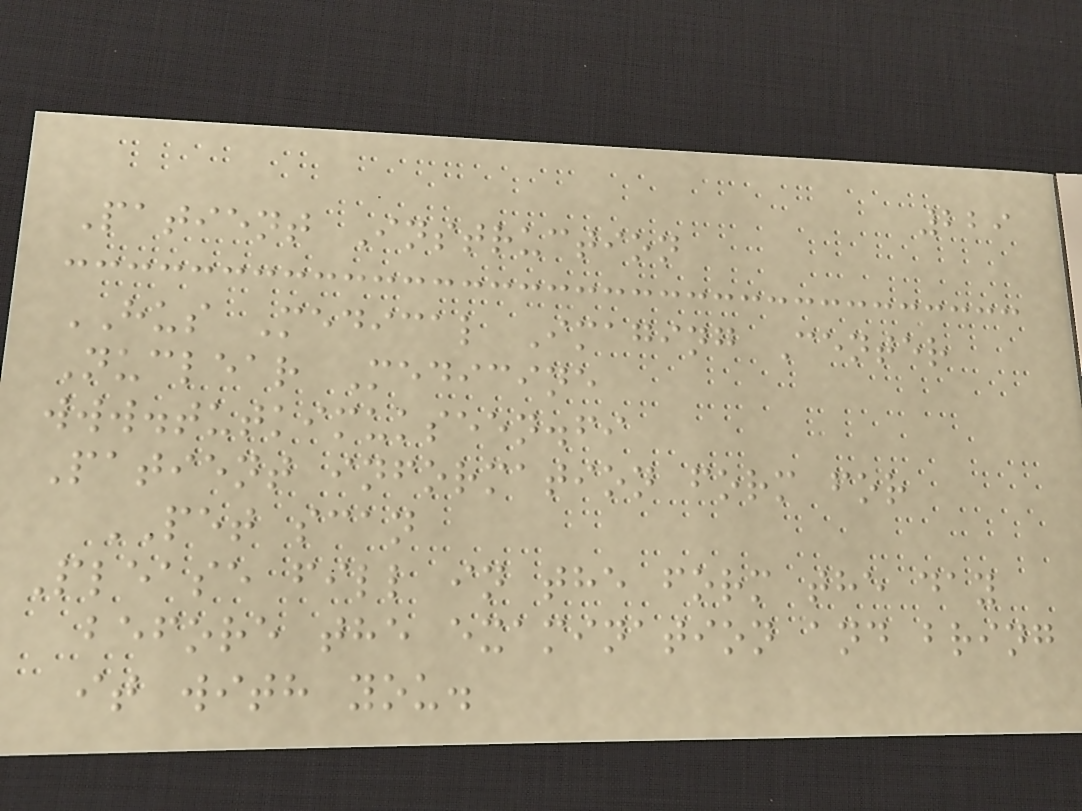229
Patient Instruction
HUS Medical Imaging Center
Nuclear Medicine
www.tutkimukseen.fi
Patient information form for
PET scan
Please fill in the form the day
before the examination and bring
it with you.
